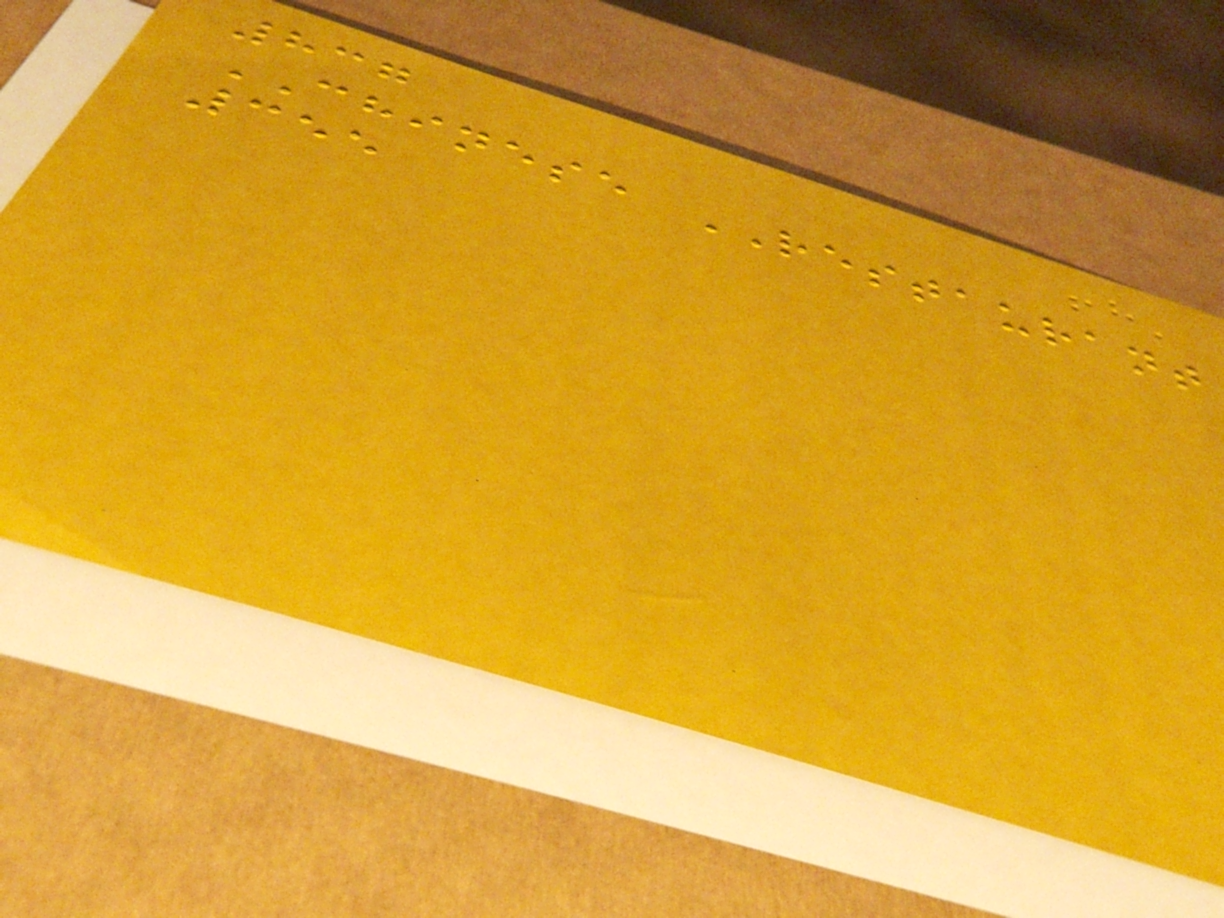837
CHINESE RESTAURANT
355
